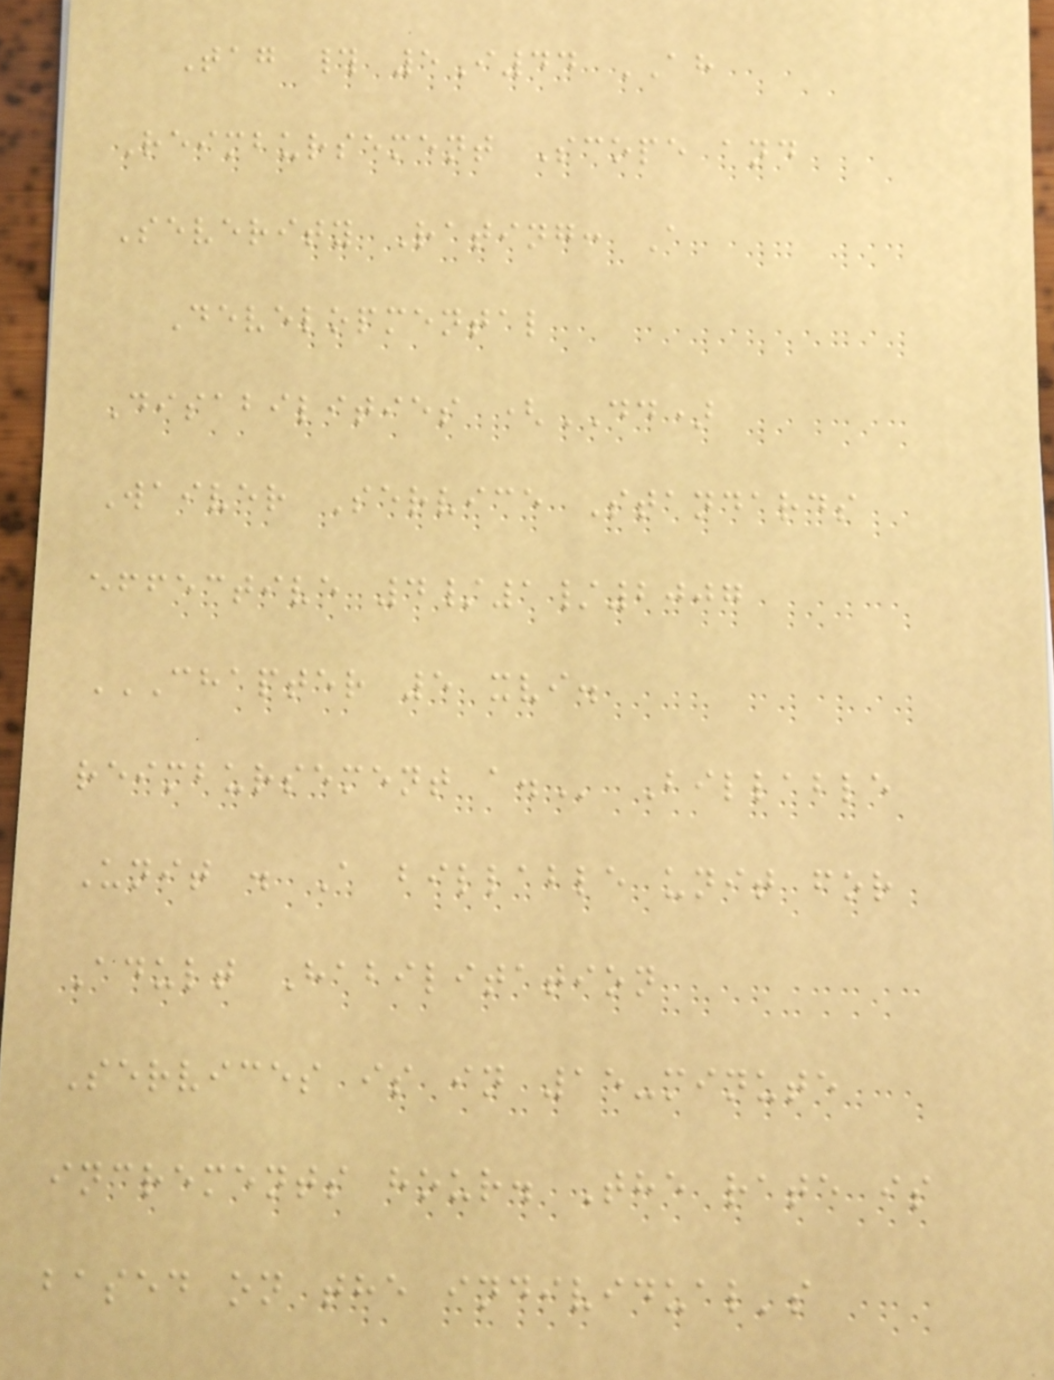Tag # 5I44 AH
Reimbursement Scope and
Severity Rating: A
Developmental
Disabilities (DD)
Waiver Service Standards
effective 4/1/2007
CHAPTER 5 XVI.
REIMBURSEMENT A. Billable
Unit . A billable unit for
Adult Habilitation
Services is in 15-minute
increments hour. The rate is
based on the individual's
